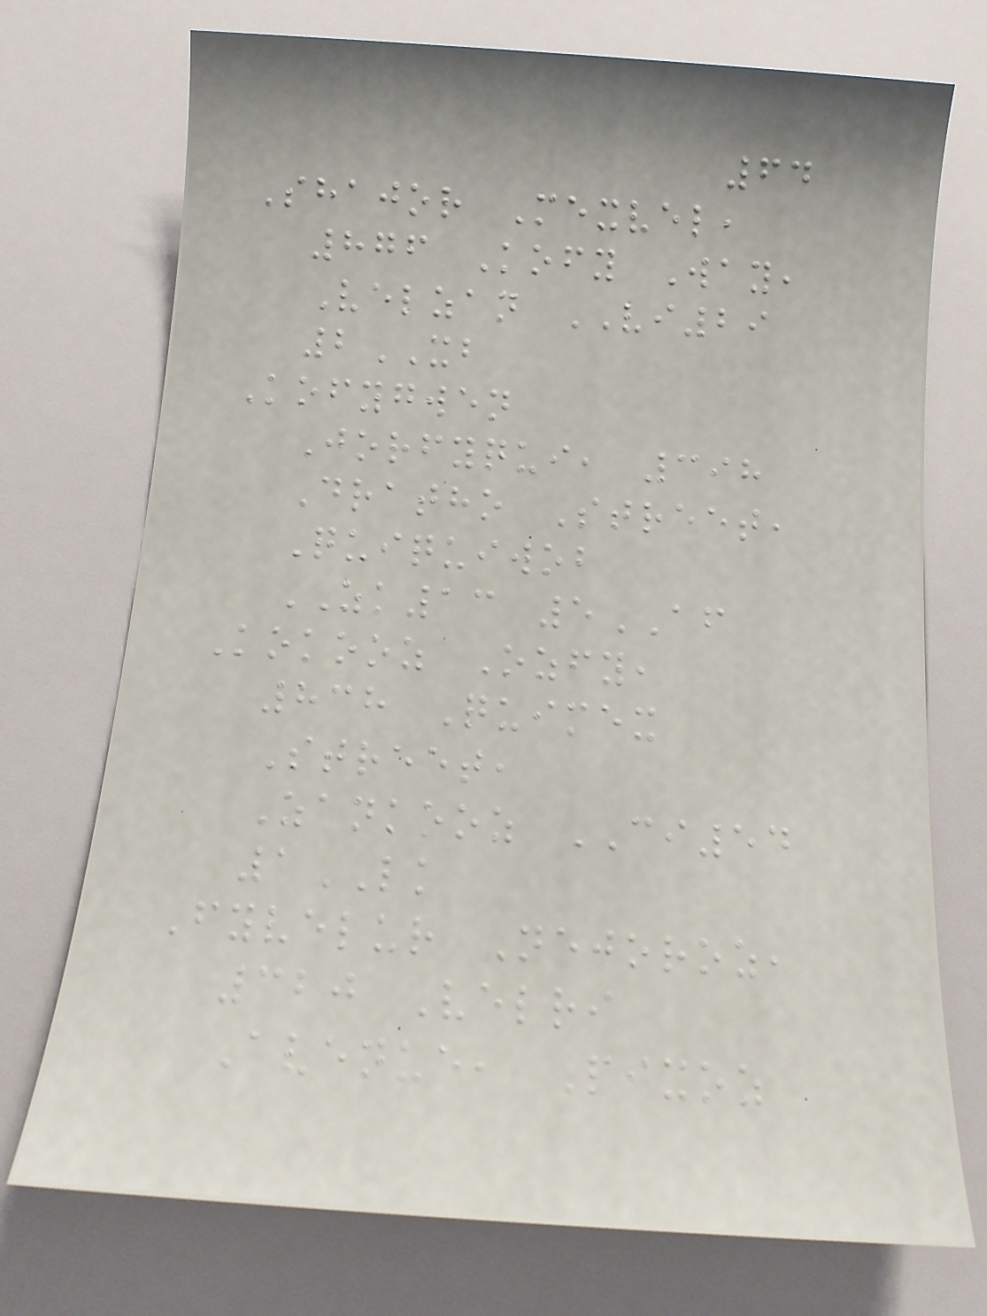64
Shajor Mexvel,
876 Kofy Way,
Velzan VI29
2XB
Kofygwen
Jorfyqui, 398
Dratho Street,
Quiquiwob
ZK13 5AF
Kokooz Ozfy,
838 Quimex
Street,
Zankooz CI54
1LK
Fyvelur Nejoroz,
320 Velri
Avenue, Pixoz
